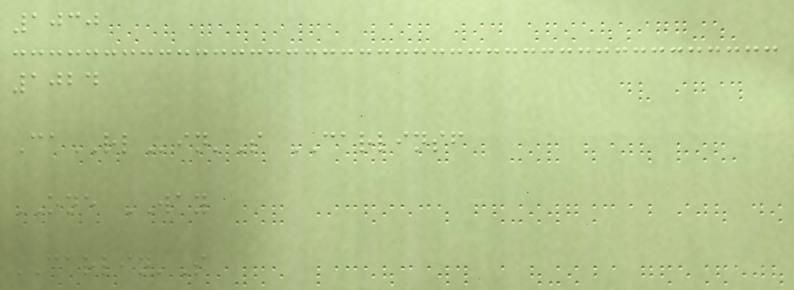1030
1024
CaRLin'S CARLINSF
ONE WAY
CARLIN'S
